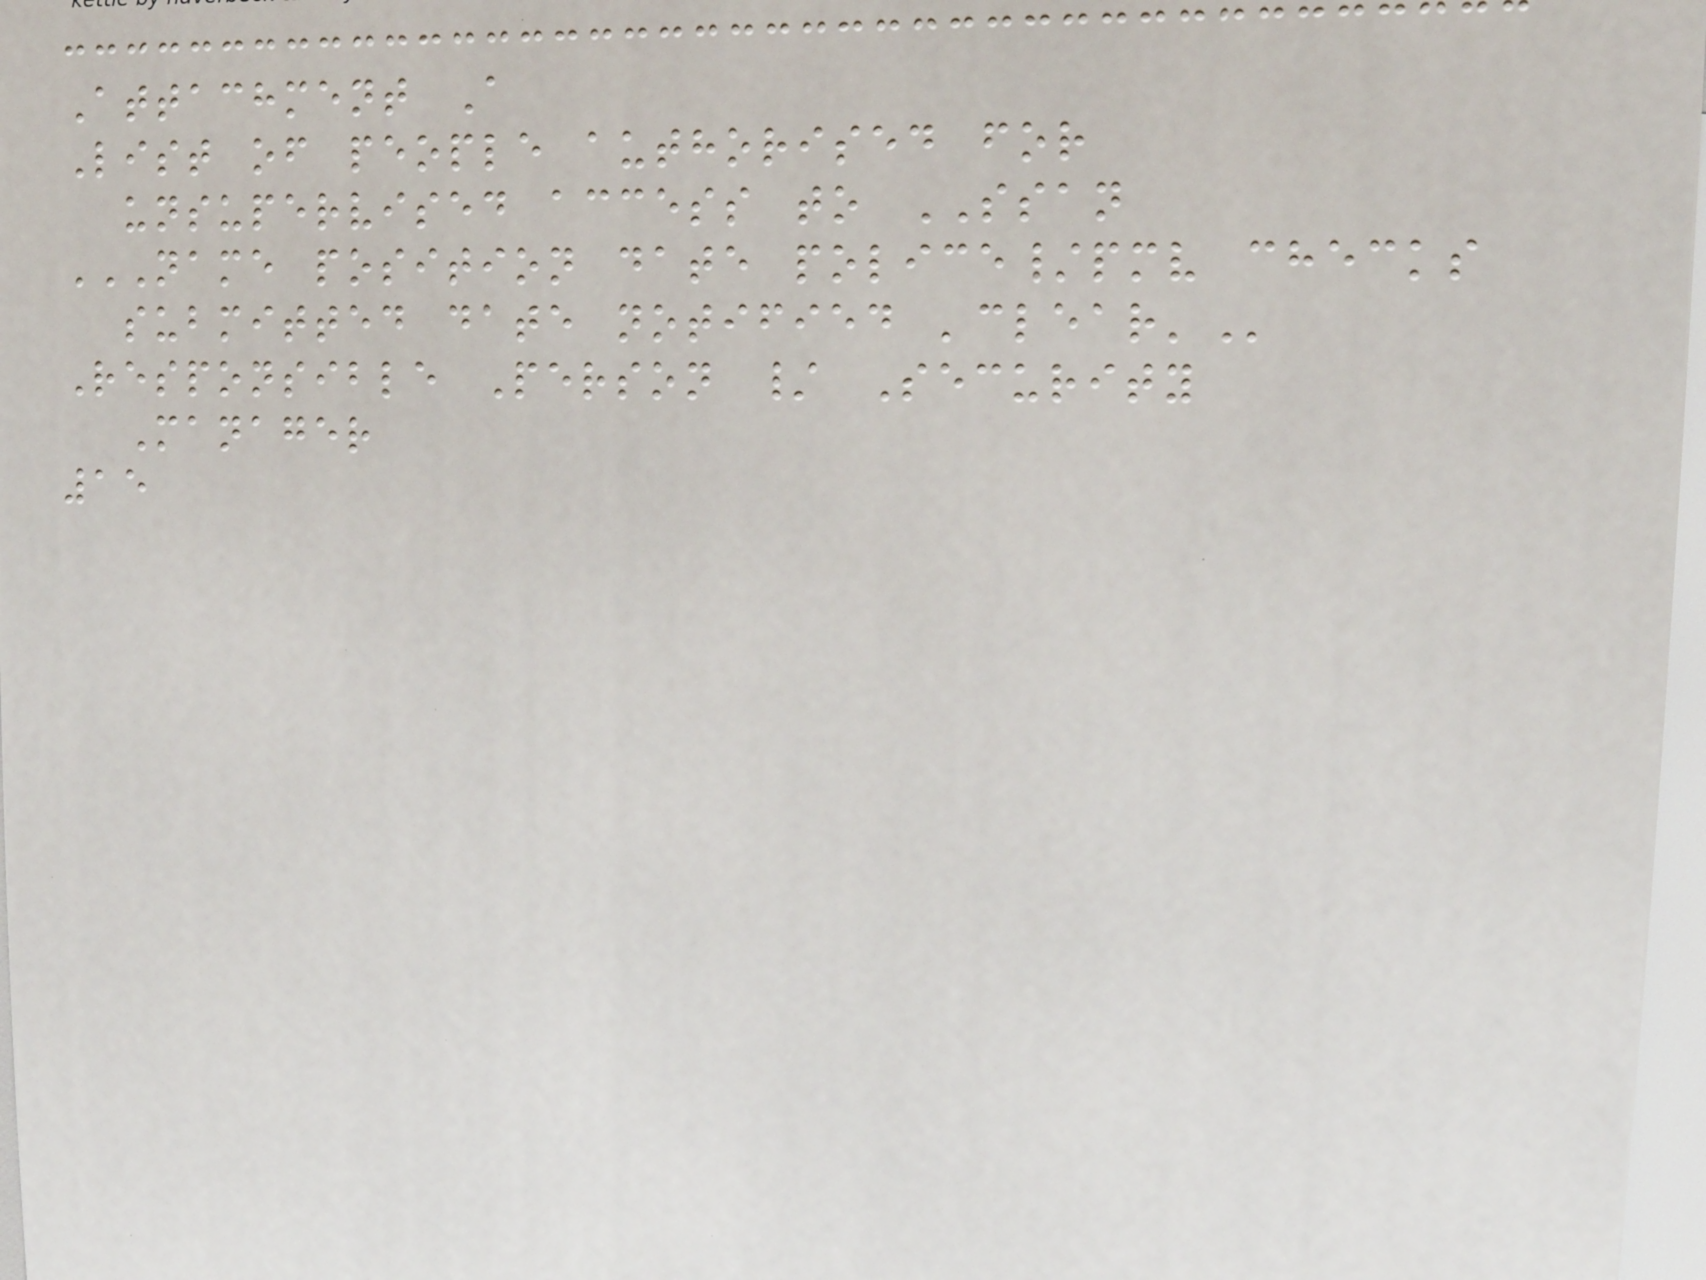Attachment A
List of people authorised for
unsupervised access to SSAN
NAME POSITION DATE POLICE/PMV CHECKS
submitted date notified
Responsible Person / Security
Manager
15
